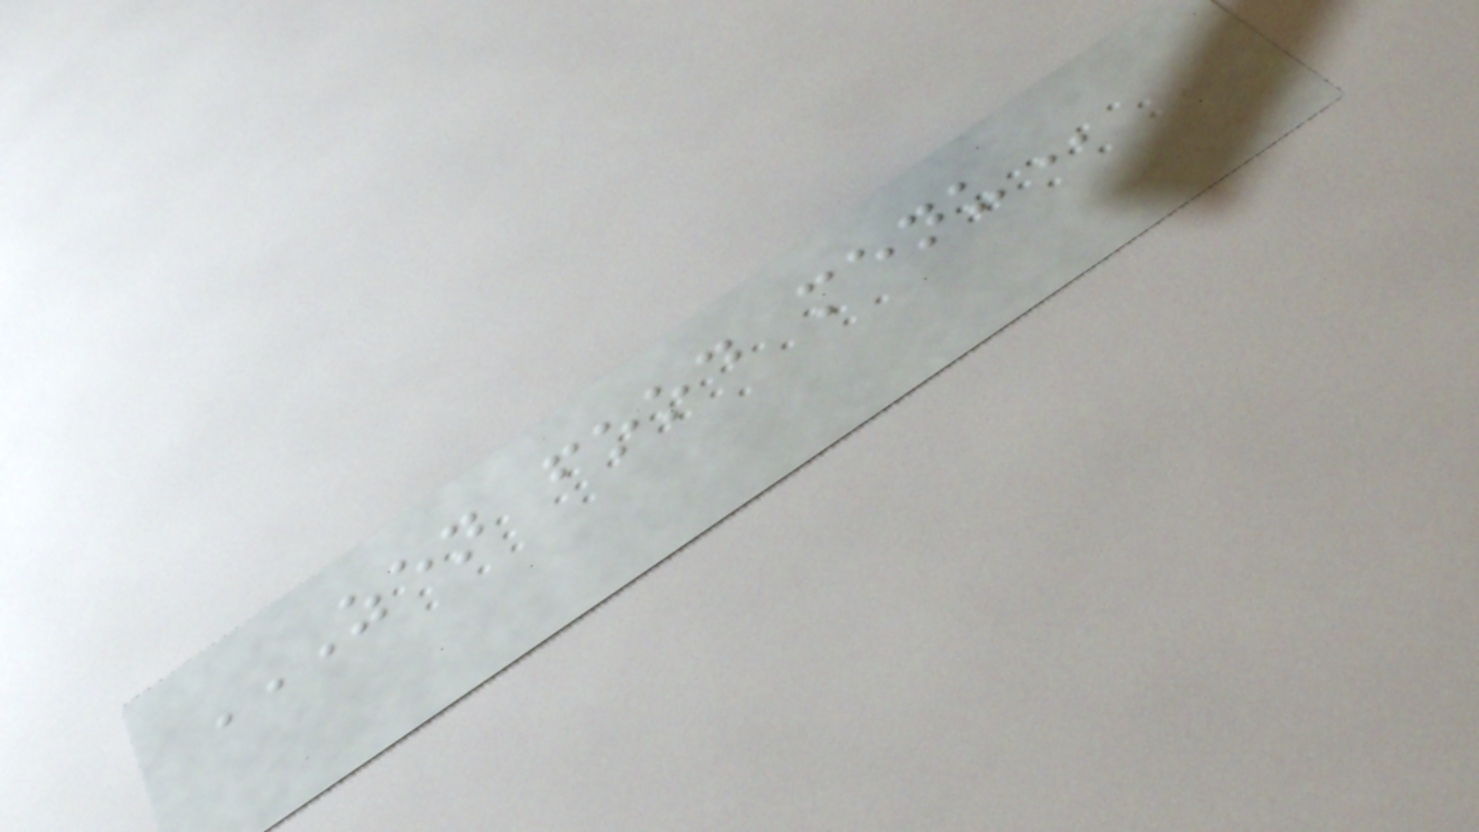ZEN FOOD MENU
